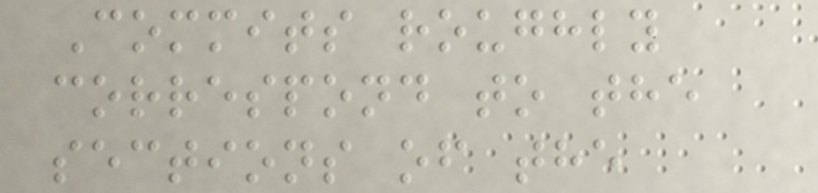Commits roughly
correspond to the
sections of the
